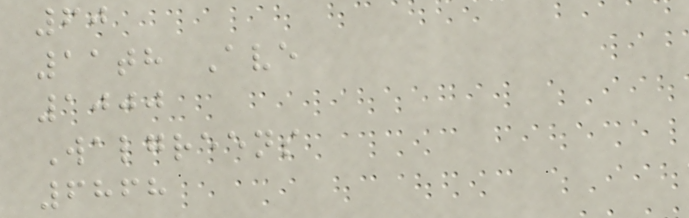60
11th Ave
1000
Walgreens
6868
